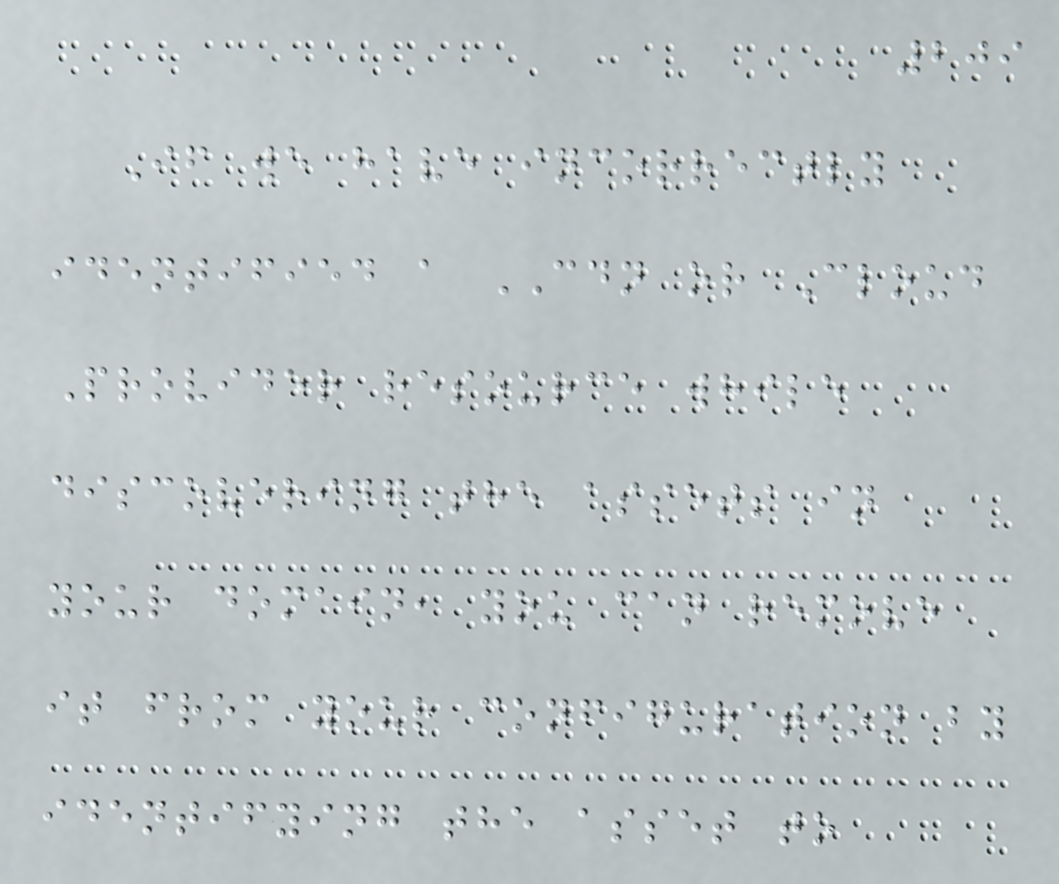209
If we have incorrectly
identified a CDN or Cloud
Provider resource while
discovering the assets in
your domain, you can remove
it from your configuration by
identifying the asset to
